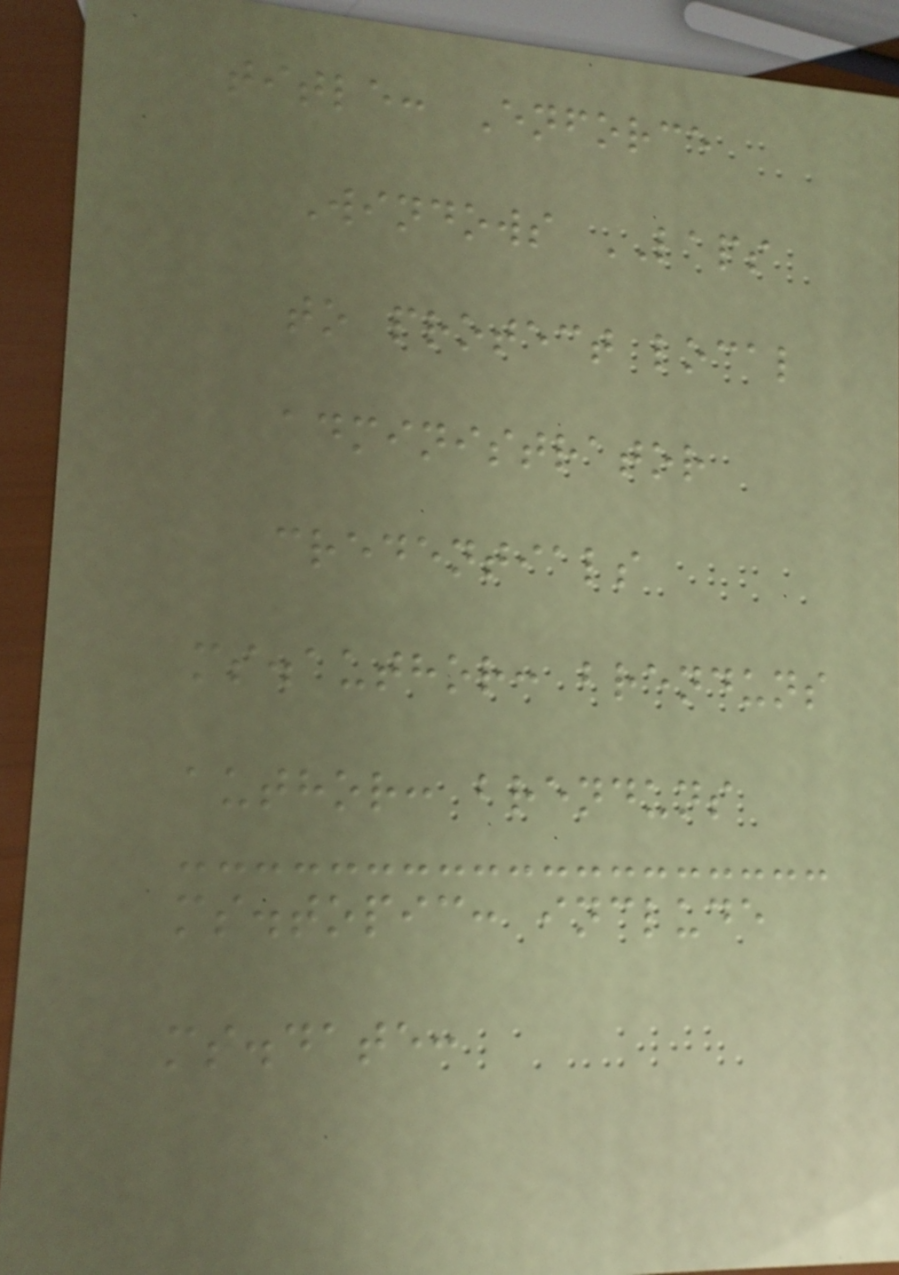title: Enforce
Windows LAPS
to protect local
administrator
credentials
ms.author: brenduns
author: brenduns
ms.topic: include
ms.date:
